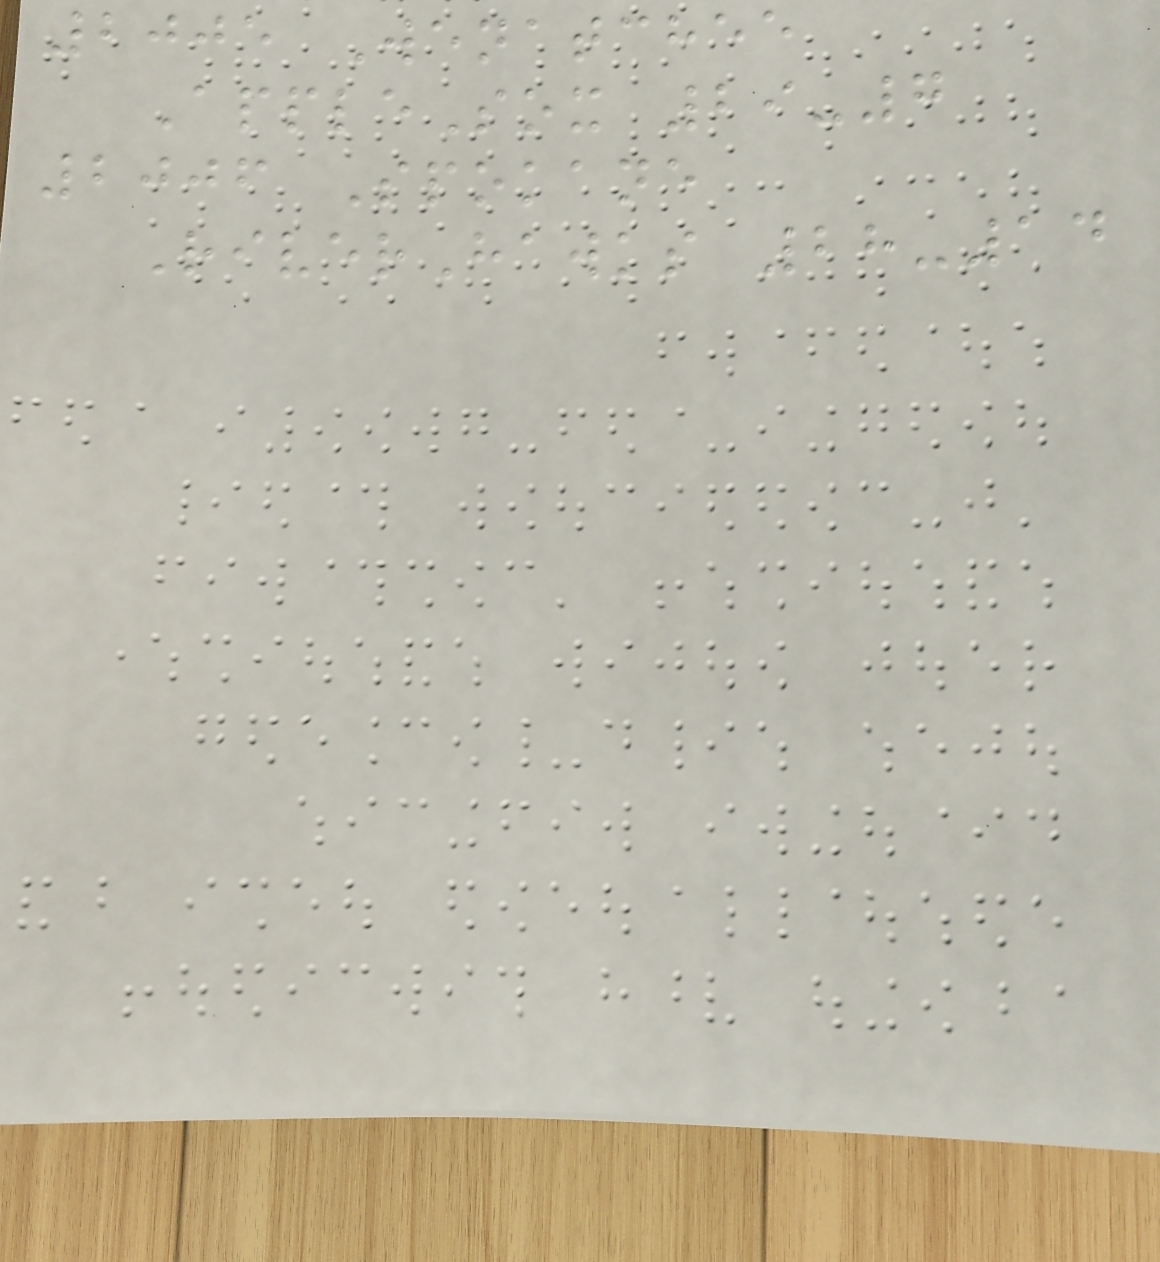2005 Wenatchee
AppleSox 29-7
2006 Spokane
RiverHawks 28-14
